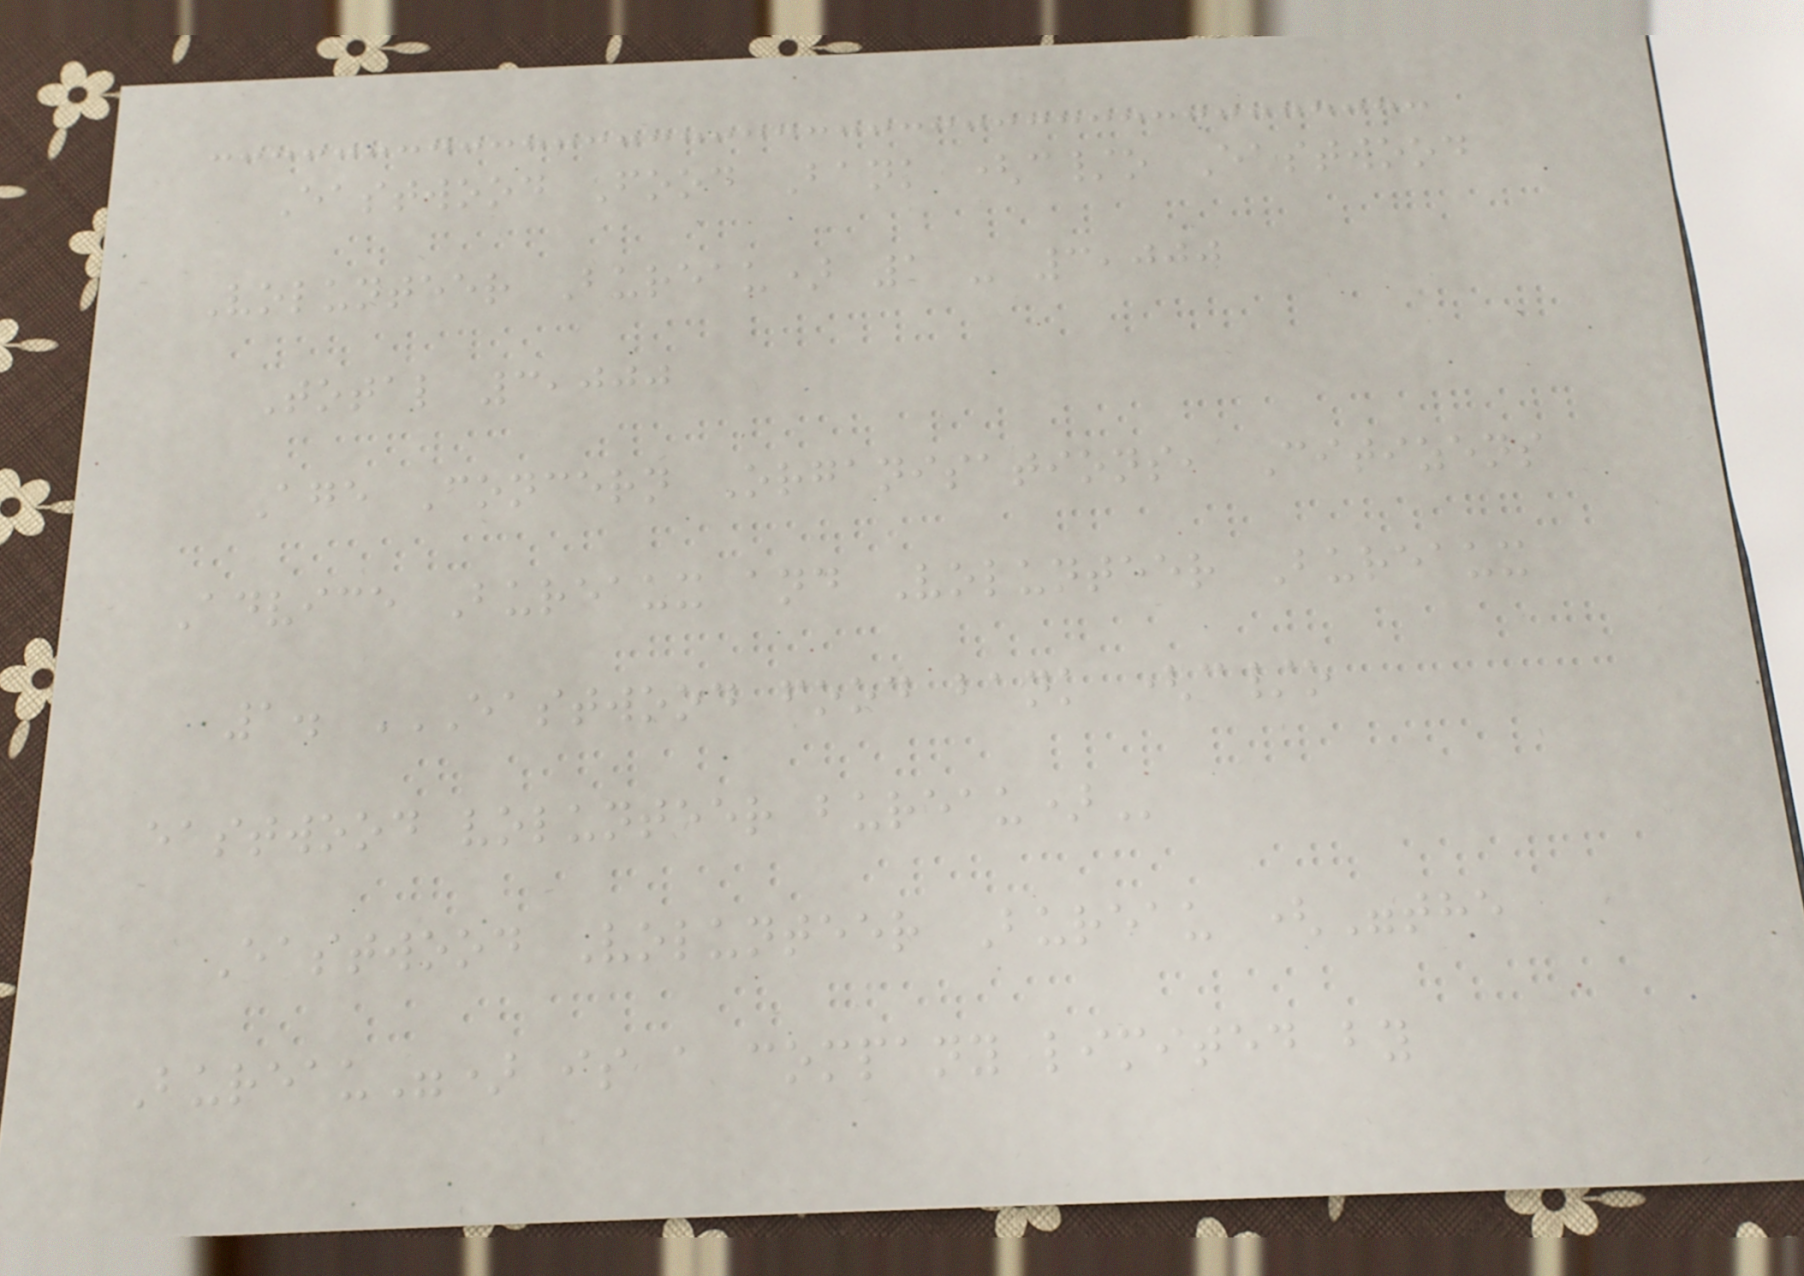Eastwood Food Bank (c/o Eastwood
Volunteer Bureau) 1 - 3,000
Total 3,000
Age Concern Organisations, Citizens
Advice Bureaux and Volunteer Bureaux
1. EASTWOOD FOOD BANK (C/O
EASTWOOD VOLUNTEER BUREAU)
Eastwood Volunteer Bureau ("the
Bureau") is a company limited by
